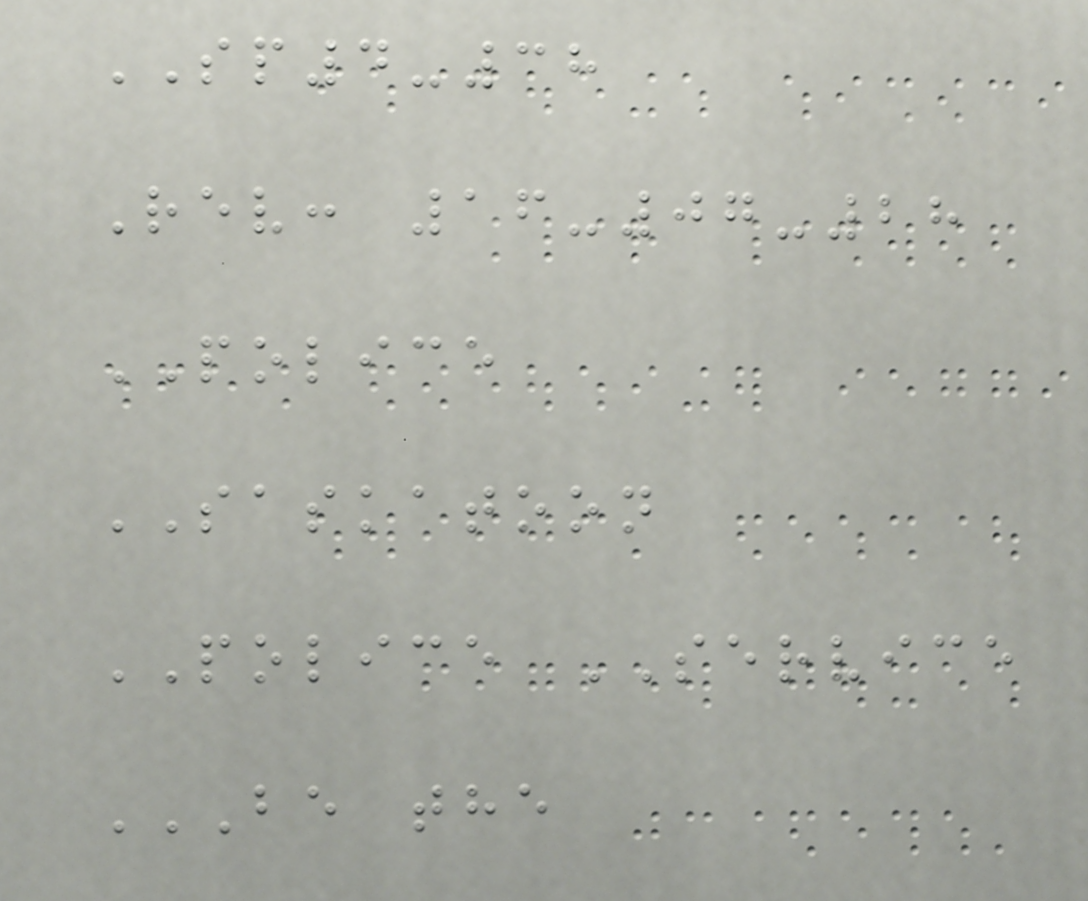SP4-38
Rev: 16-07-28
POLICE
SASKATOON
POLICE SERVICE
BE THE
